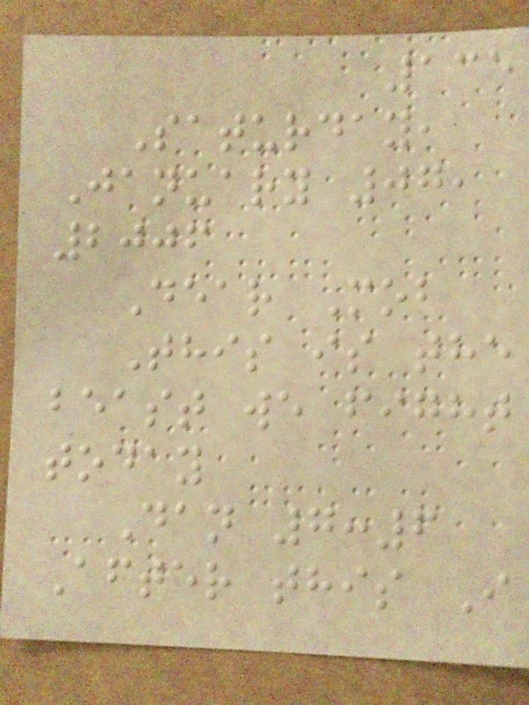135
Saturday,
January 07,
2006
Dear Mob
This is the
beast we fight
today
Dan 7:6
After this I
